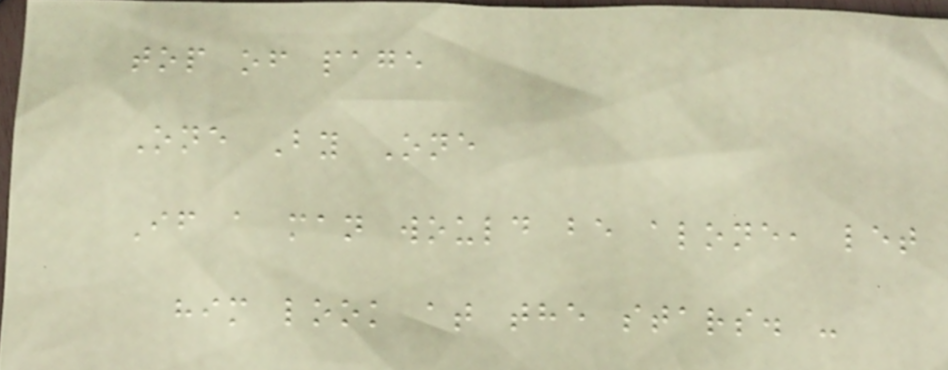top of page
One By One
If a man would be alone, let
him look at the stars. -
